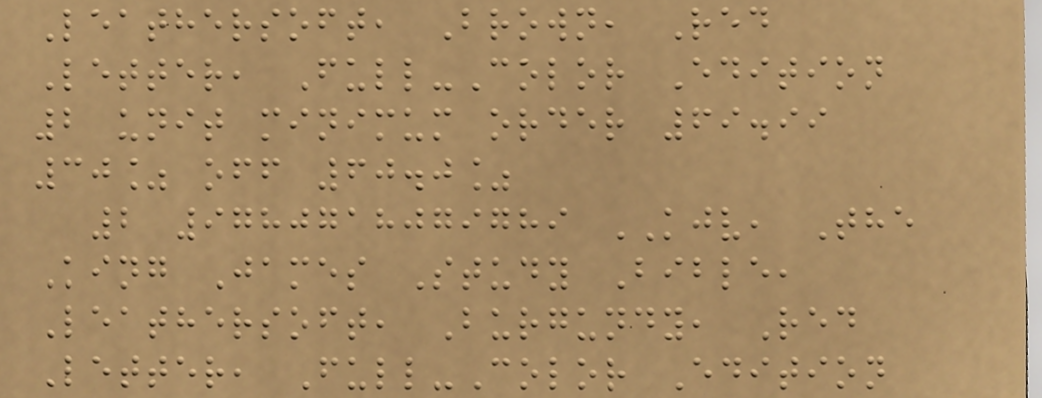Leathersoft, Brown, Red
Letter, Full-Color Edition
2 unit minimum order 69.99
30% off 60.0%
2 9780718079789 KJV, The
King James Study Bible,
Leathersoft, Burgundy, Red
Letter, Full-Color Edition
